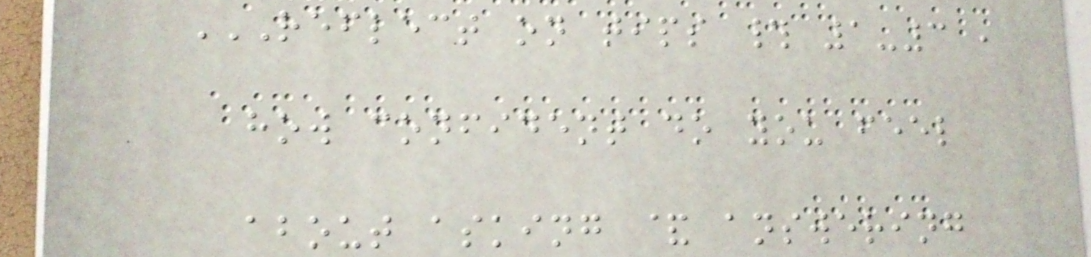REFLECT ON TIPS # 1-3 ,
HOW CONFIDENT DO YOU FEEL
ABOUT ASKING & ANSWERING
